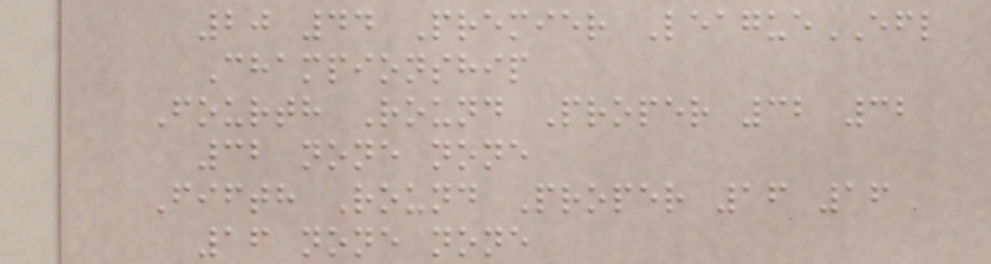20 44 Premier LeagueEFL
Championship
Fourth Round Proper 32 32
32 none none
Fifth Round Proper 16 16
16 none none
